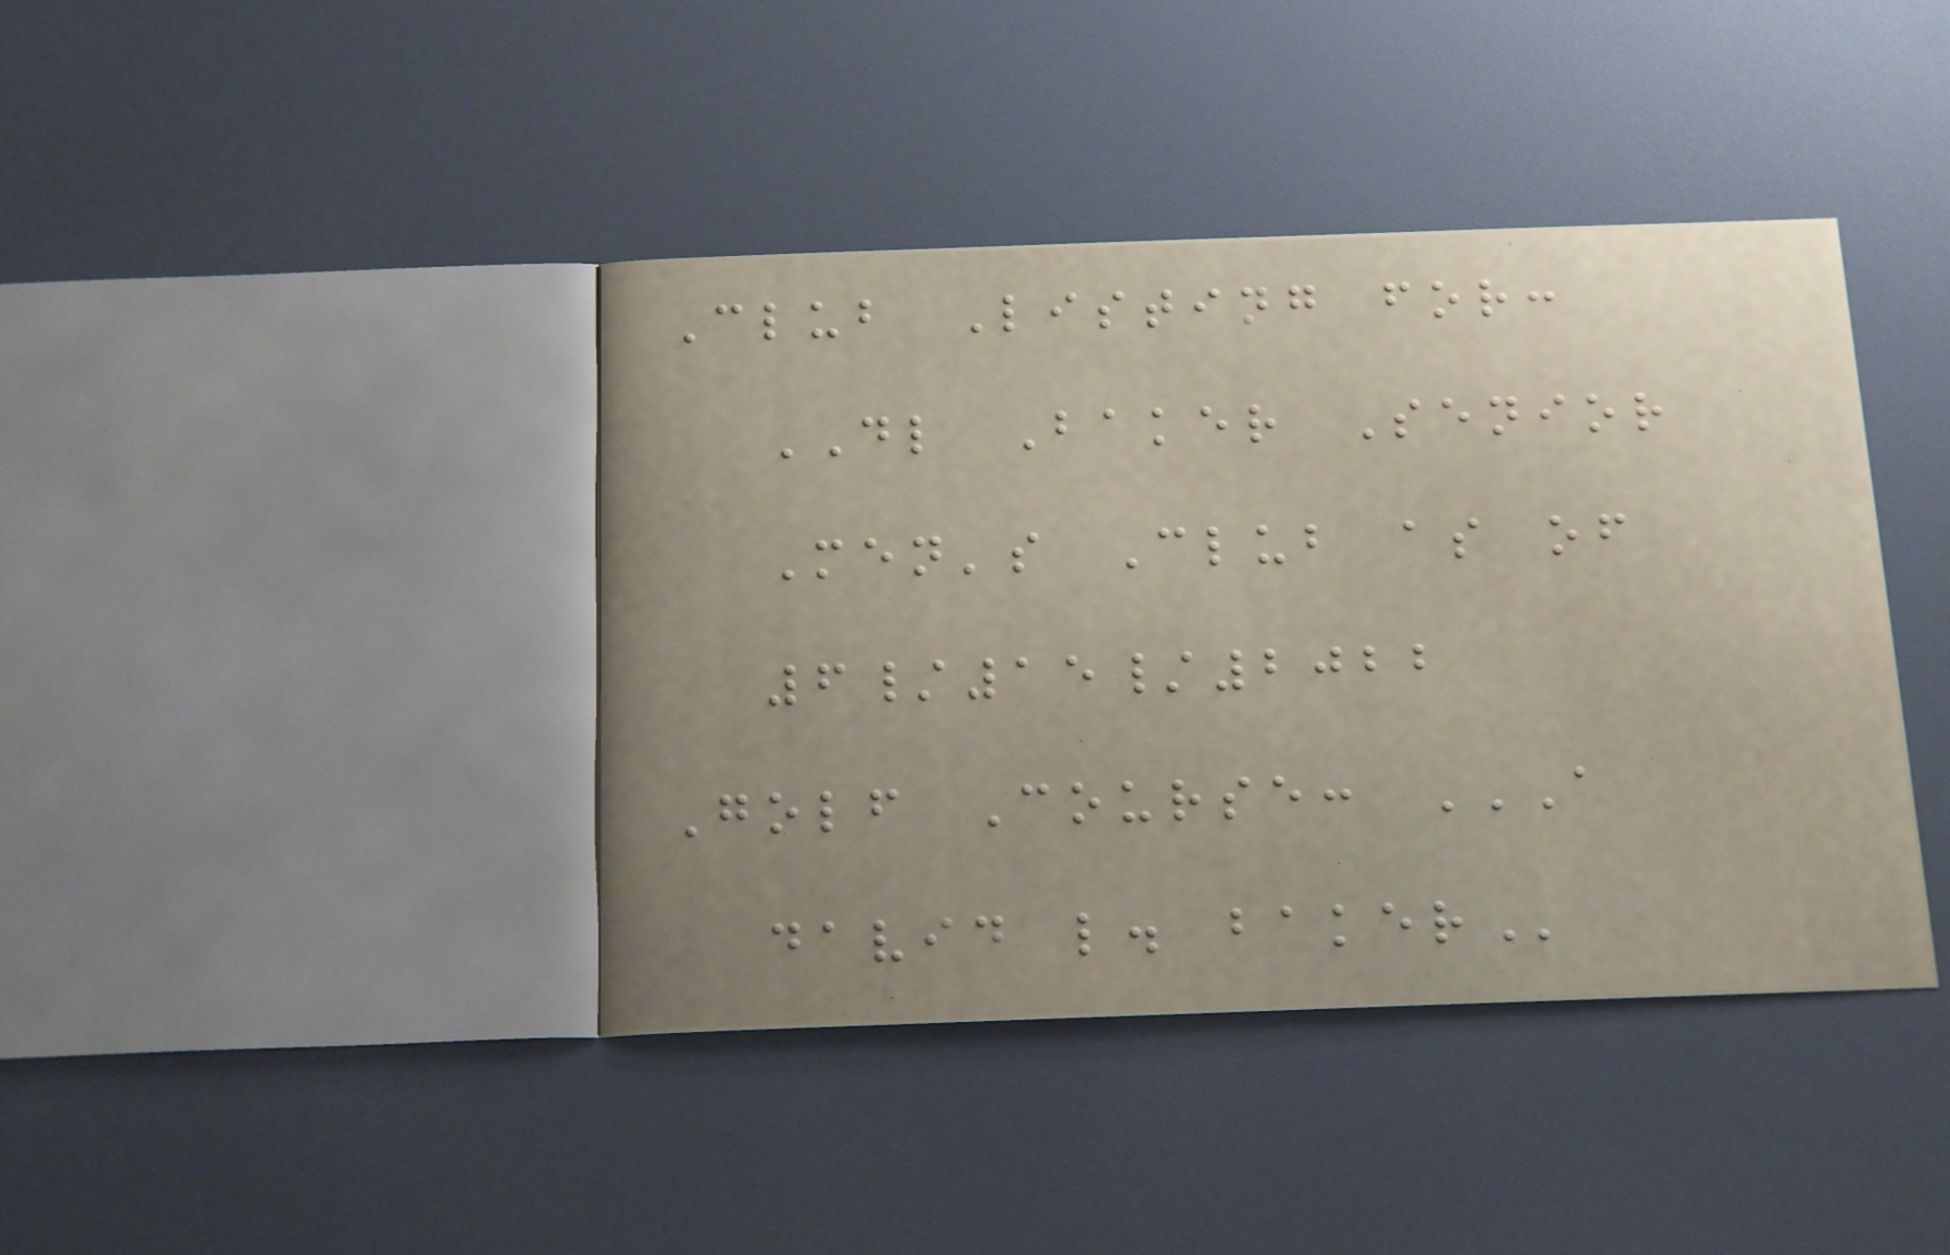Club Listing for:
DL Baker Senior
Men's Club as of
6/15/2022
Golf Course: A
DAVID L. BAKER
